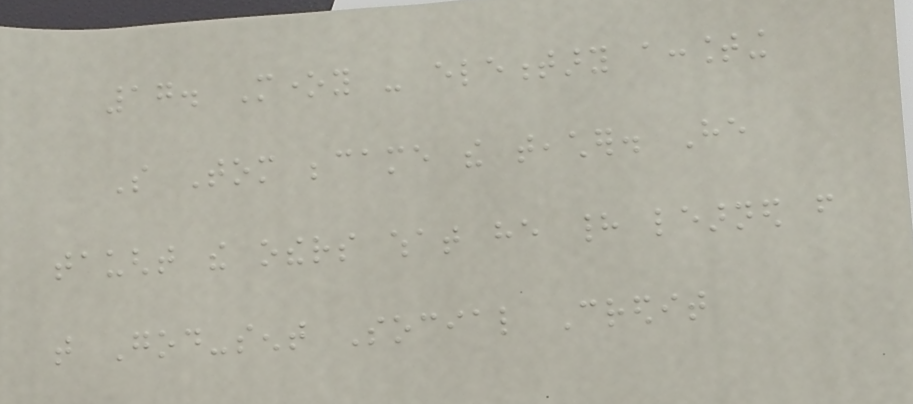17. Money - elementary accounting
So Tom became the teacher. He
taught the others what he had learned from
that God-sent Social Credit
